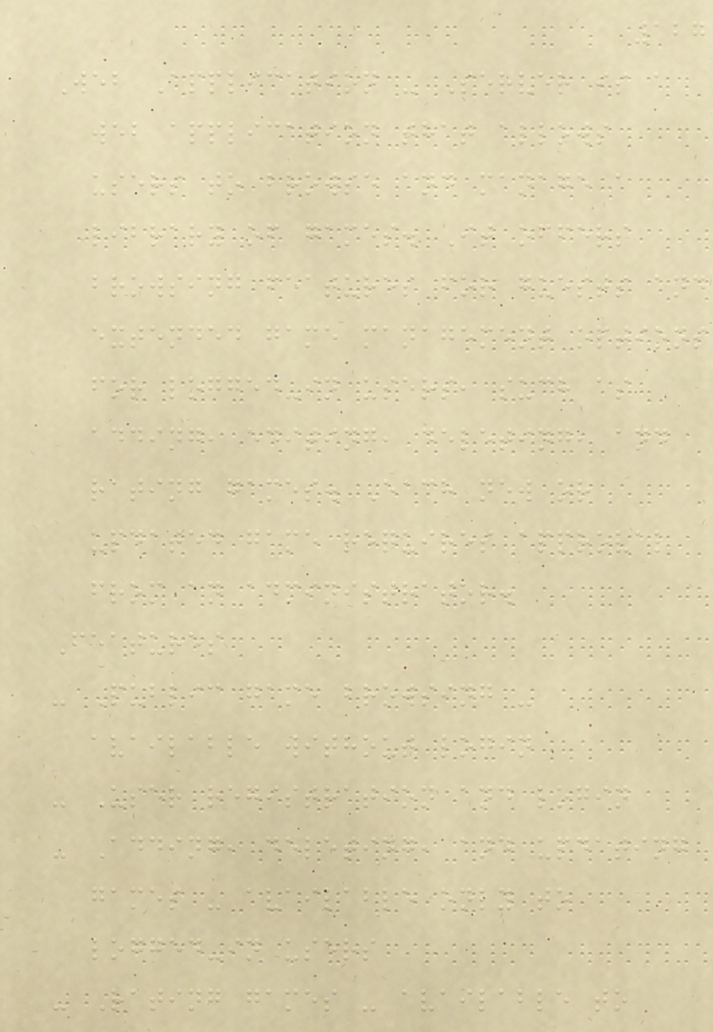127
Web Application - Server is a
web application that allows
users to browse and manage a
library of games. It offers
browsing features for guests and
extended game management options
for logged-in users, such as
adding, editing, deleting, and
rating games. Each new or
updated game requires approval
from an administrator.
Features
- Public game browsing -
available without login
- User registration and login
- Adding, deleting, and updating
games - available only to
logged-in users
- Rating games - available to
